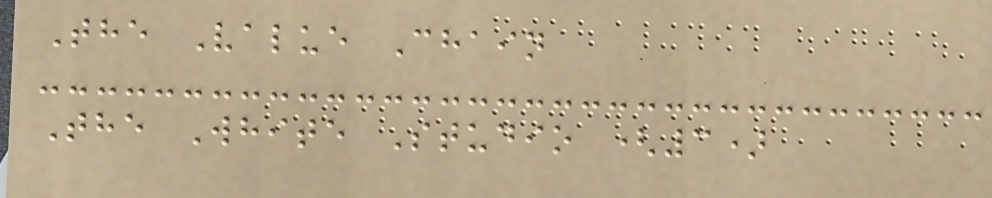The Value Chain
The White Studio (3)
